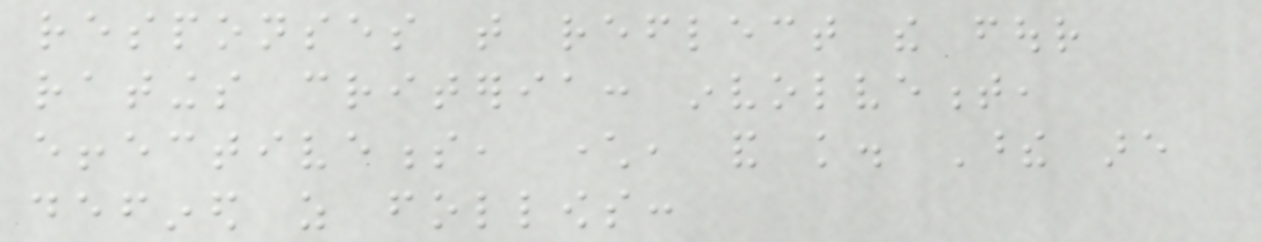responses that reflect the four
ratings criteria: involvement,
effectiveness, character, and knowledge. These are
defined as follows:
